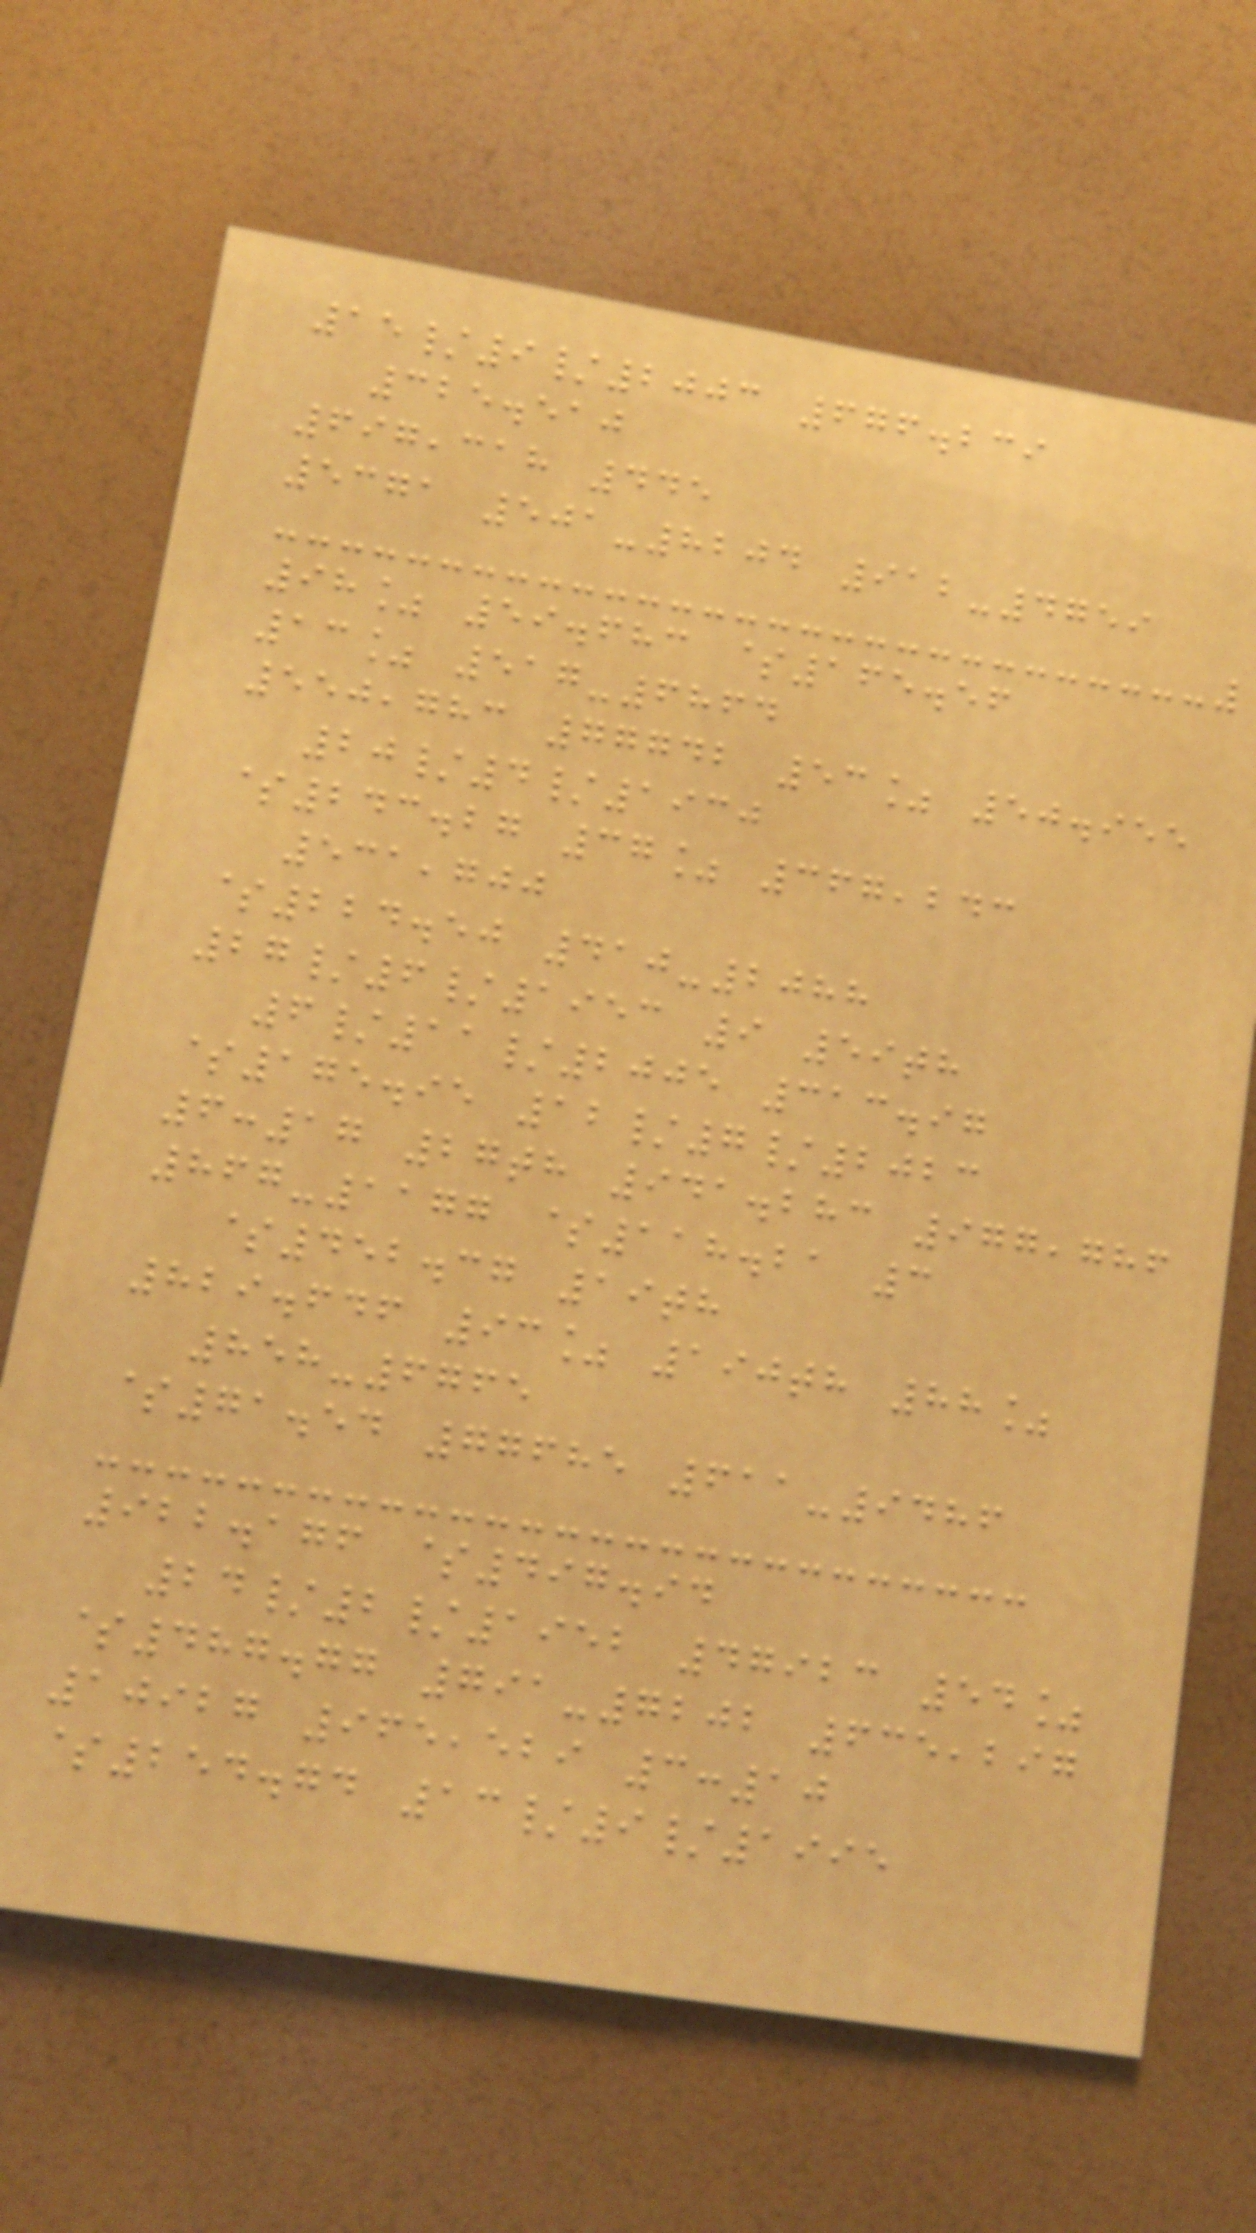15/9/2003 676.239
325.510
697,318 445
5371 501-8204 912-4759
98% 59.683 $165.56
13% 517-6864
550,783 77742 53% 50.955
20/4/1930
$243.27 37% 367,243
531,700
$224.50 410-2088
27/6/1953 9 59th
6/11/2005 313.97
$175.95 12/7/2023
6:17 27th 941.283 977,786
867-1177 $118.21 3
$452.37 19th
829.646 93% 190th 88%
858-6765
$71.54 77685 611-9486
922.176 $497.94
24/2/1952 47923 54%
$487.77 791-7202 635,297
10927 965,529 3:10
$254.74 13/9/1995
